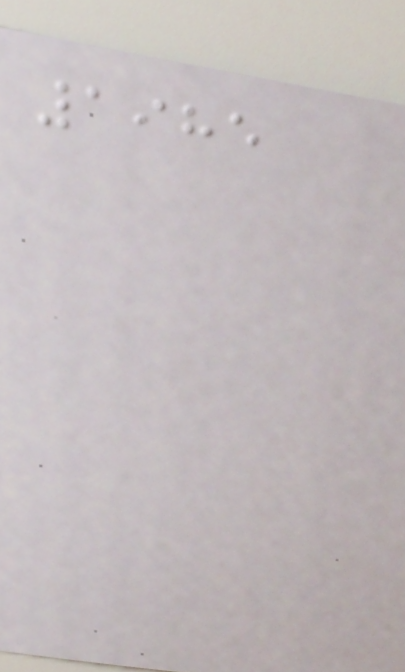1985
